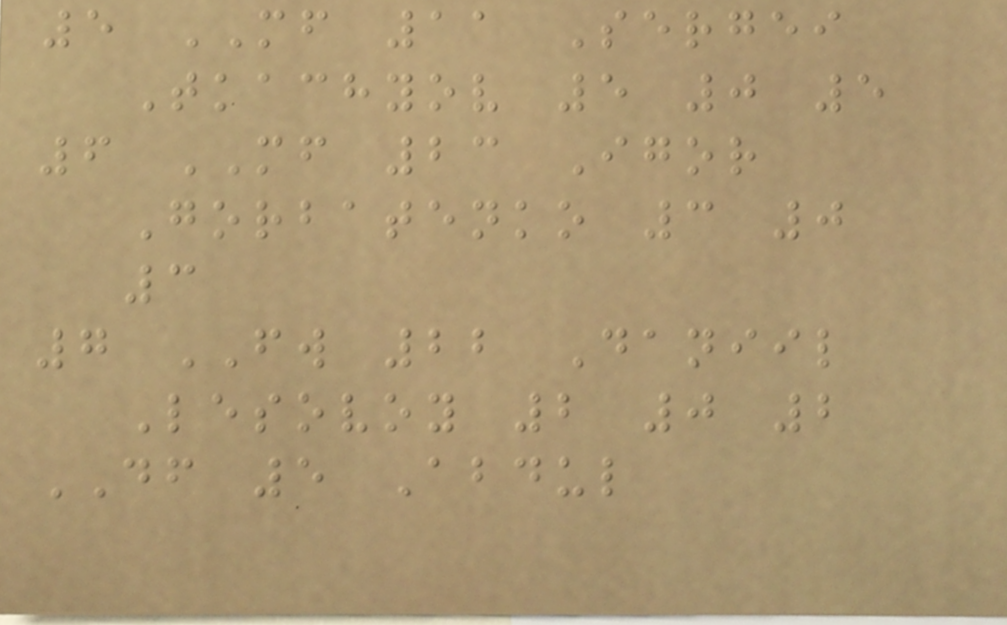5 MF 11 Sergei
Tkachyov 5 0 5
6 MF 23 Igor
Gorbatenko 3 0
3
7 FW 22 Daniil
Lesovoy 2 0 2
DF 5 Abdul
